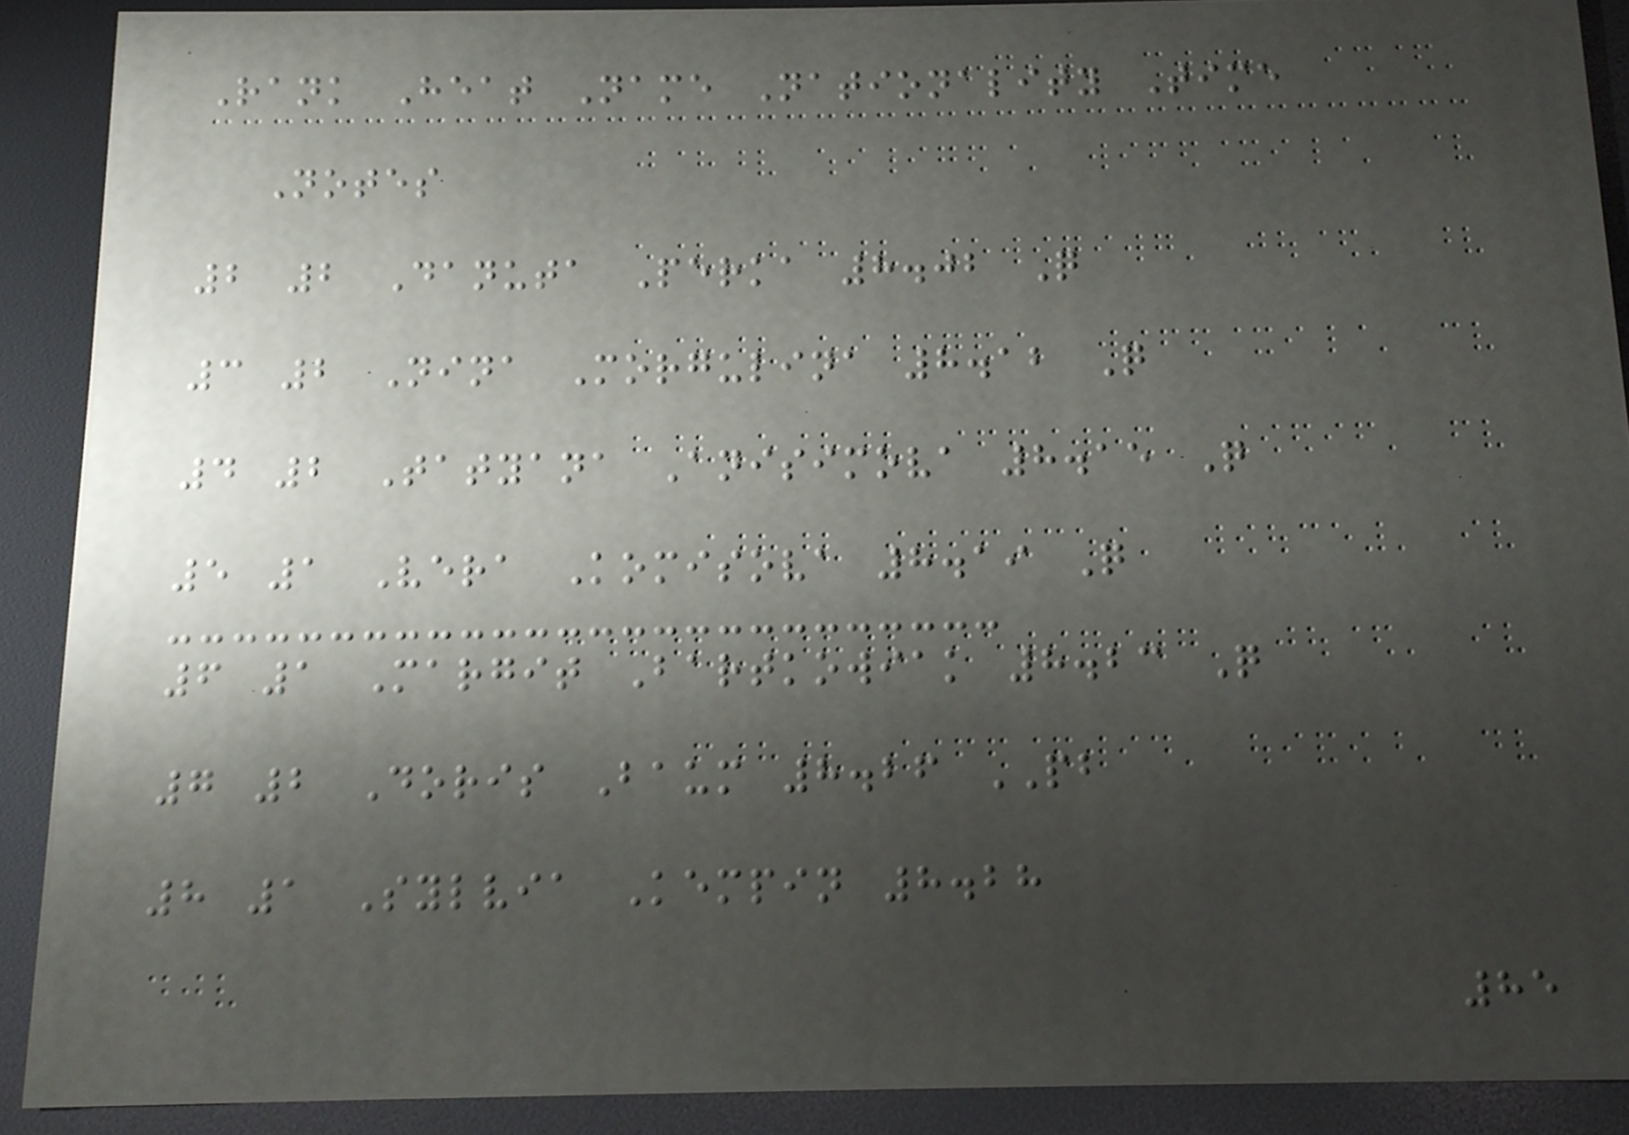Rank Heat Name Nationality Time
Notes
2 2 Danuta Perka 8.02 Q
3 2 Nina Morgulina 8.12 Q
4 2 Tatyana Anisimova 8.15 Q
5 1 Vera Komisova 8.19 Q
6 1 Margit Bartkowiak 8.23 Q
7 2 Doris Baum 8.26 PB
8 1 Sylvia Kempin 8.28
85
